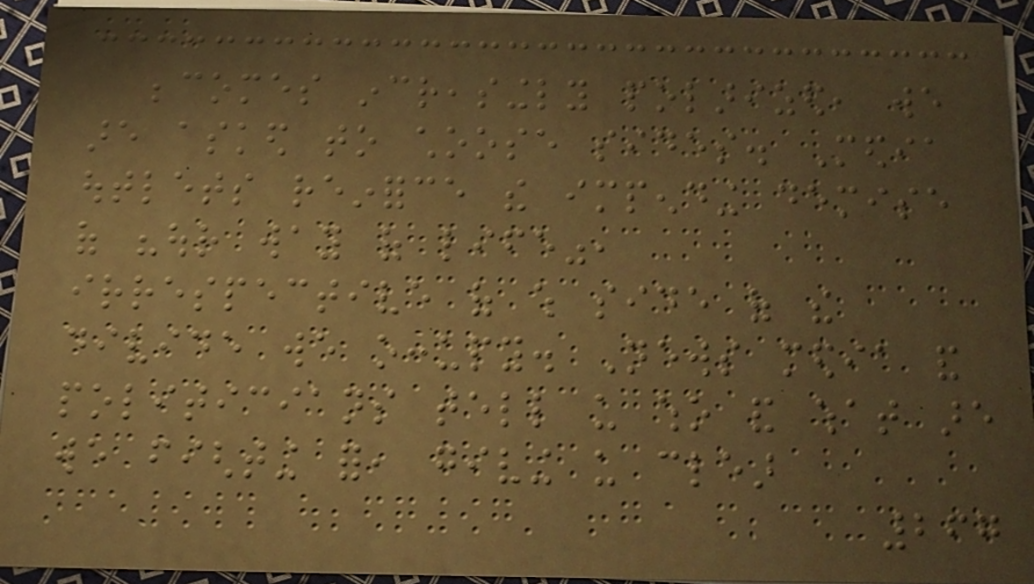becomes increasingly polarized, we
are asked to choose sides. Media
outlets reinforce the impending demise
of "our way of life",
irrespective of which side of the
divide we occupy. News media and
politicians tell us who and what are
we fighting for, giving us clear
267
